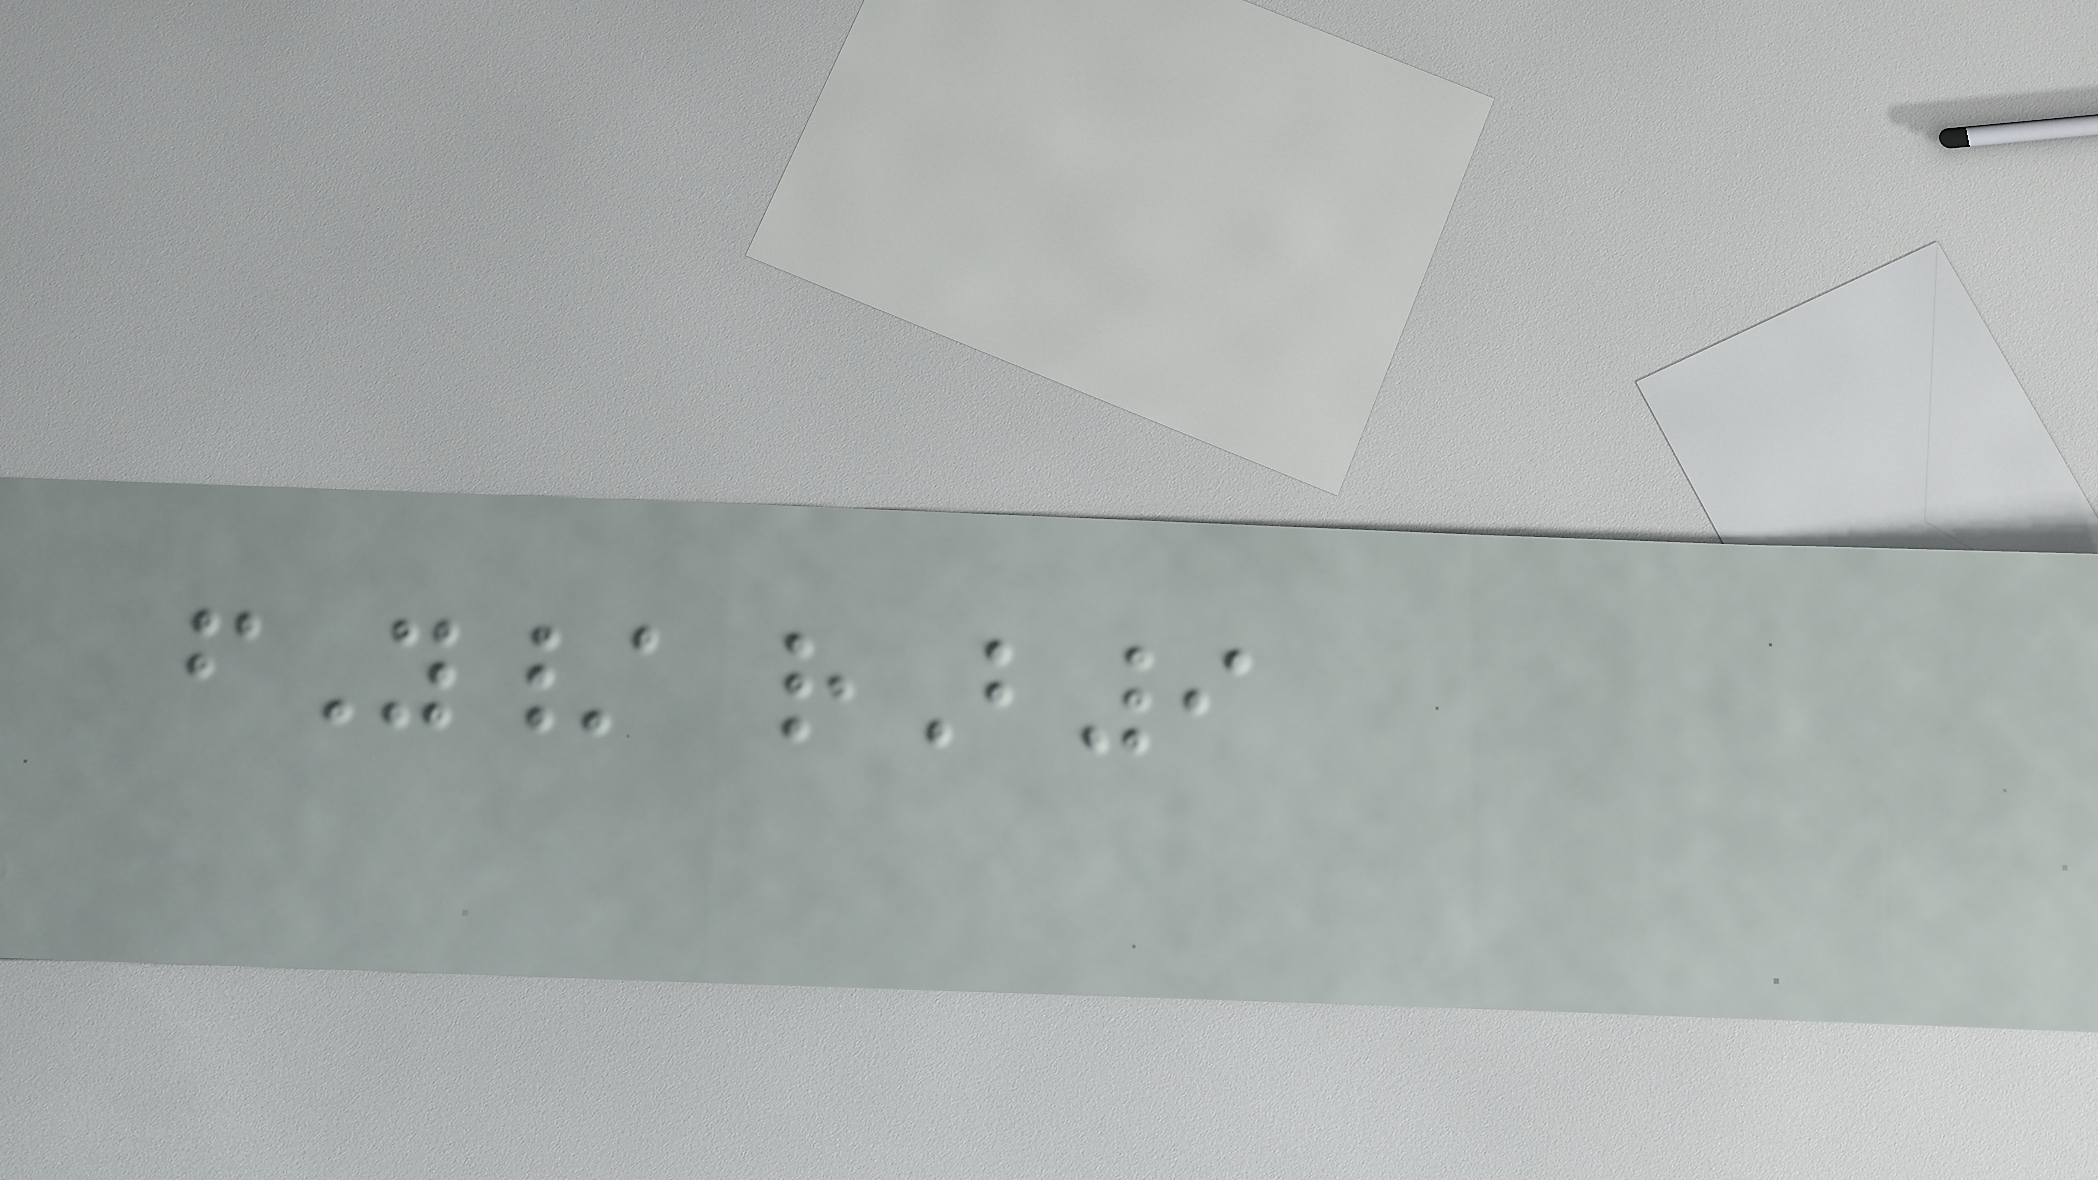fY/ rB9
